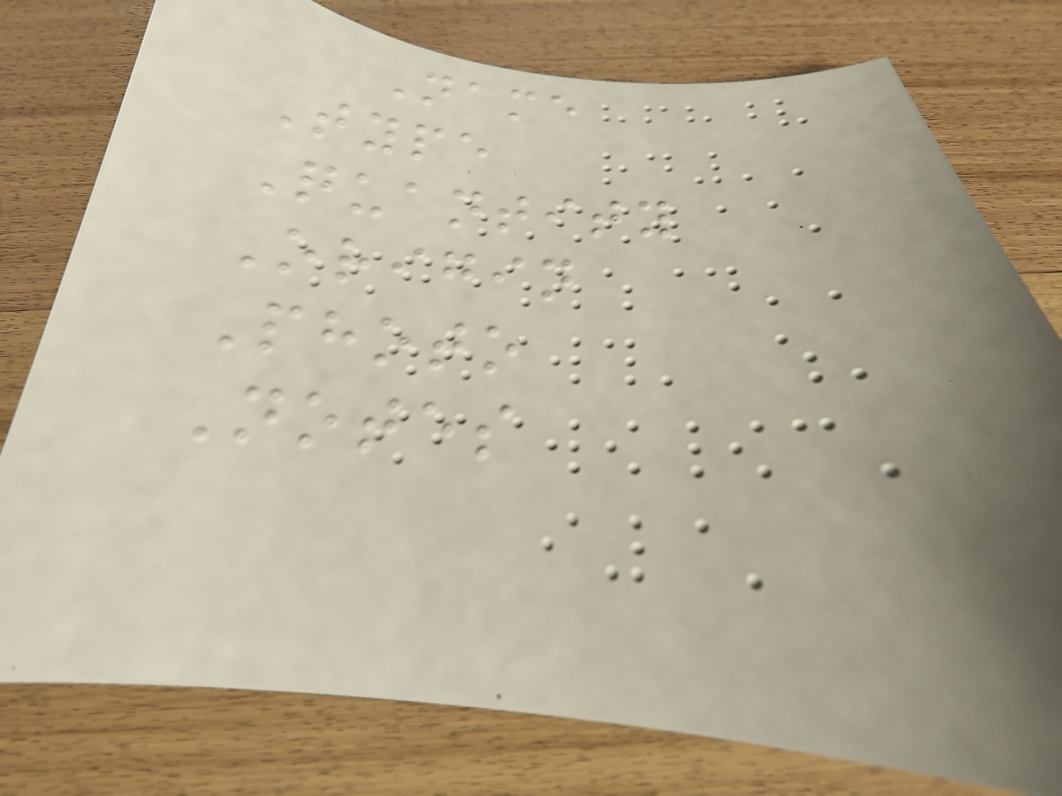Name
Type
Quantity
Origin
Photo
Notes
